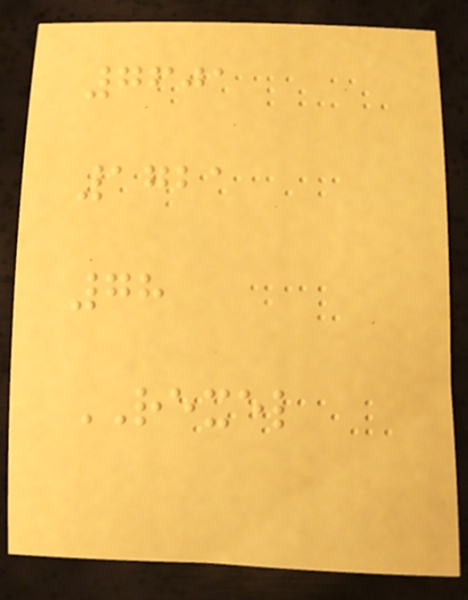7601
1721
78
REXEL
